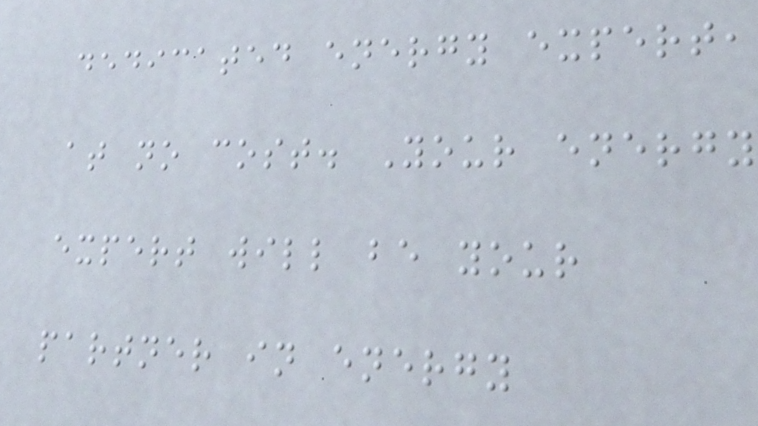dedicated energy expert,
at no cost. Your energy
expert will be your
partner in energy
